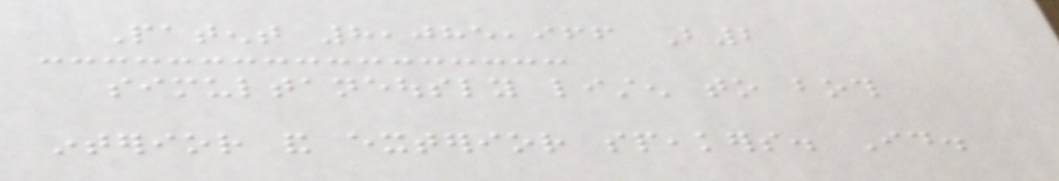Patent 8,085,966 B2
simultaneously listen to both
interior and exterior speakers. Id.
